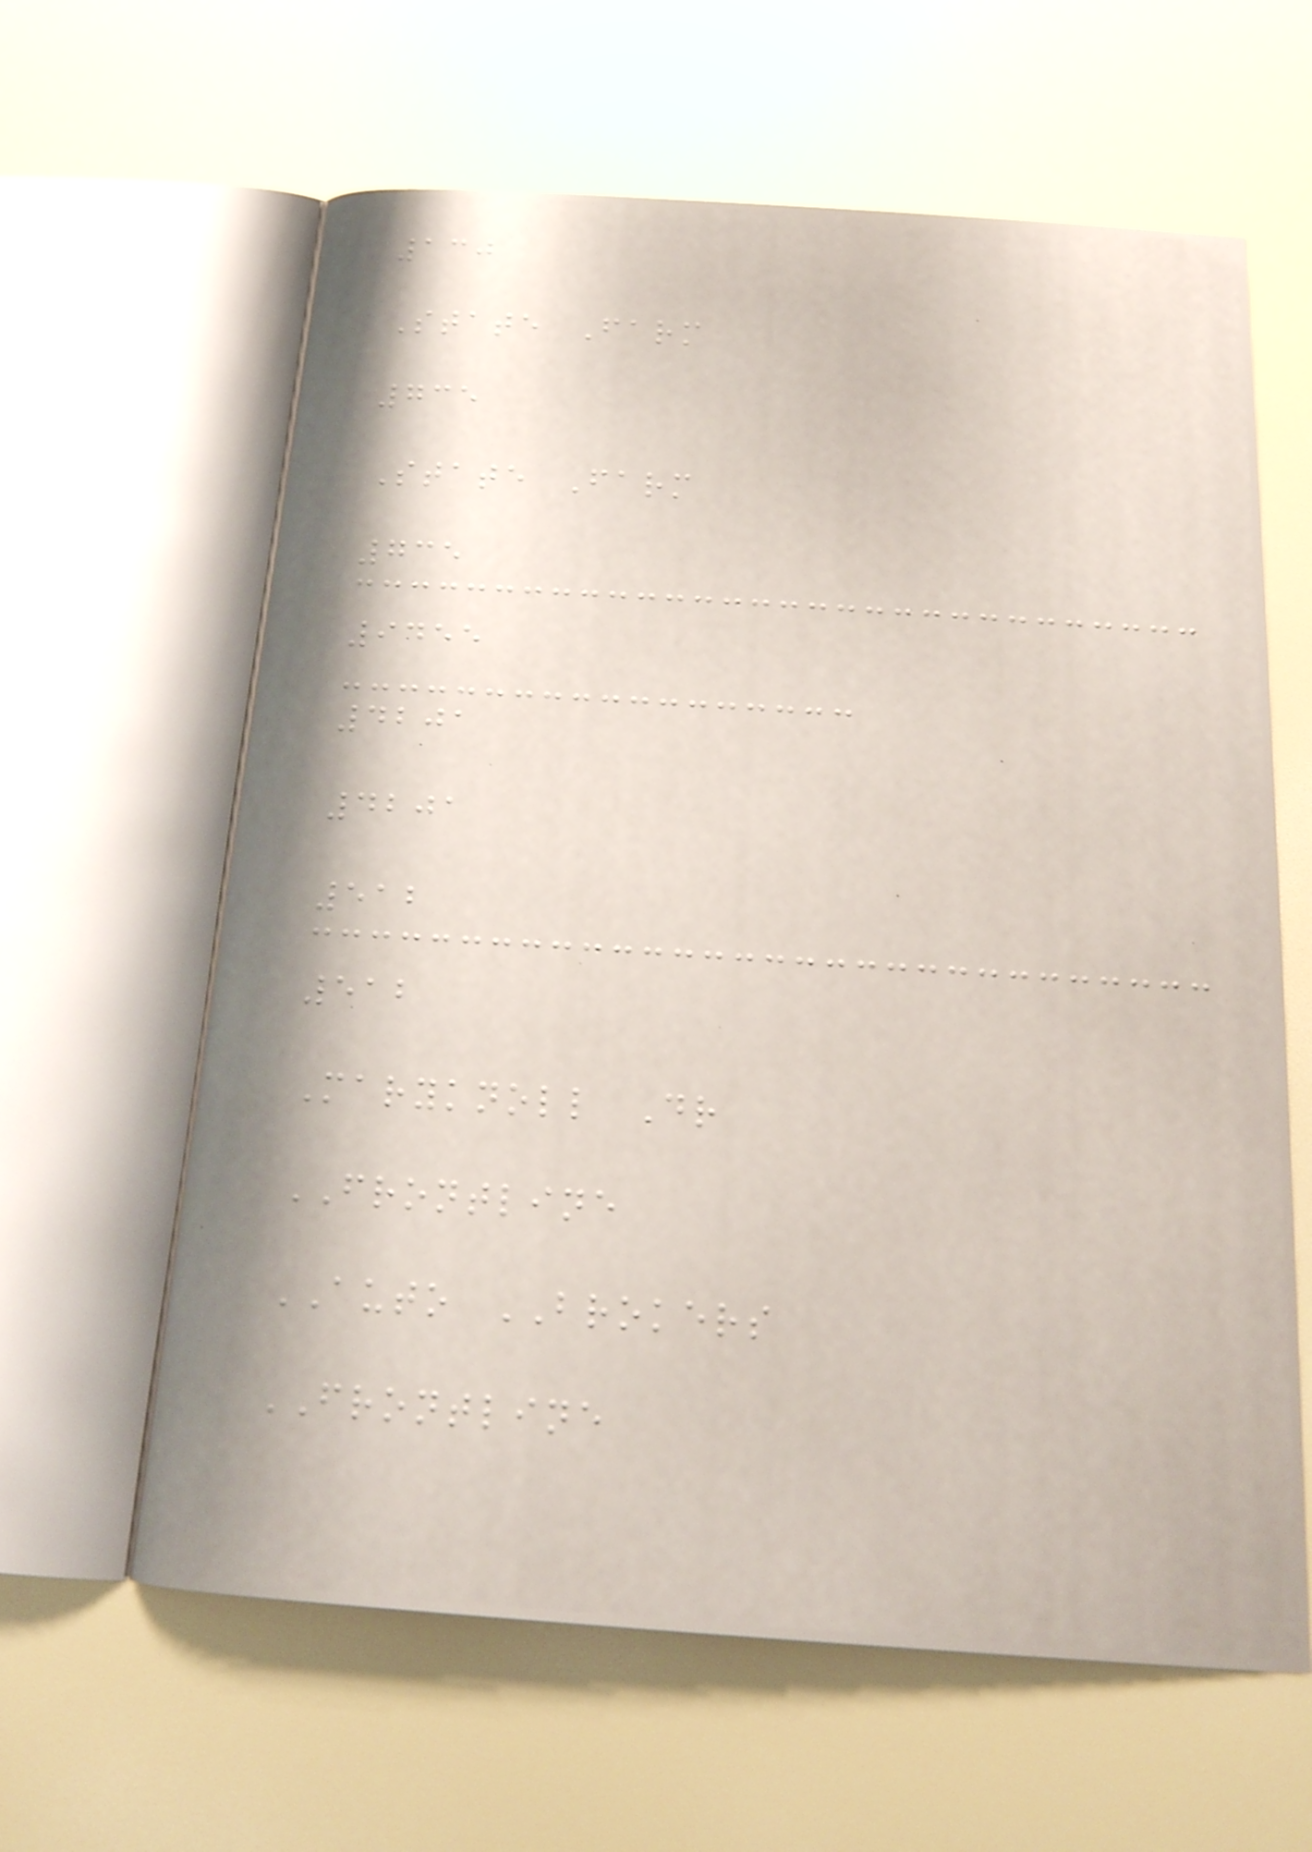130
State Farm
735
State Farm
735
9455
4201
4201
512
512
Maryknoll Dr
FRONTLINE
AUTO BROKERS
FRONTLINE
